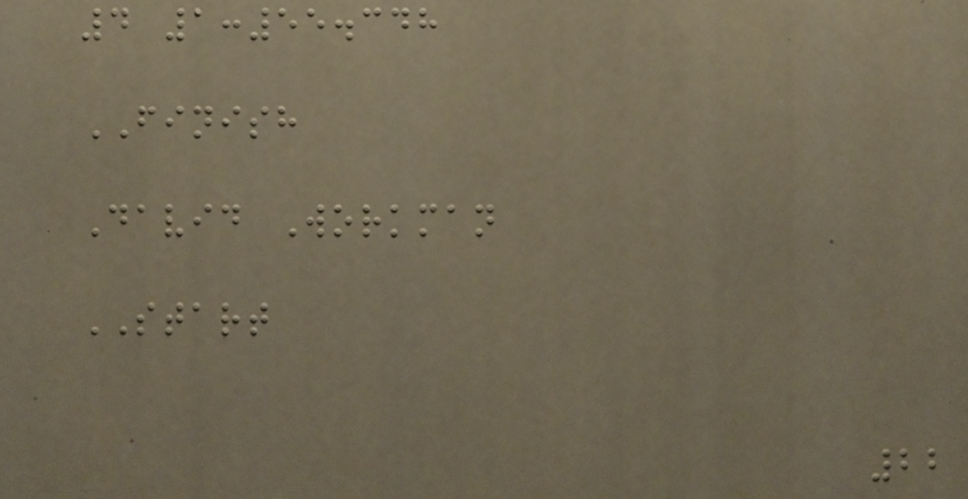4 1:55.348
FINISH
David Workman
START
22
